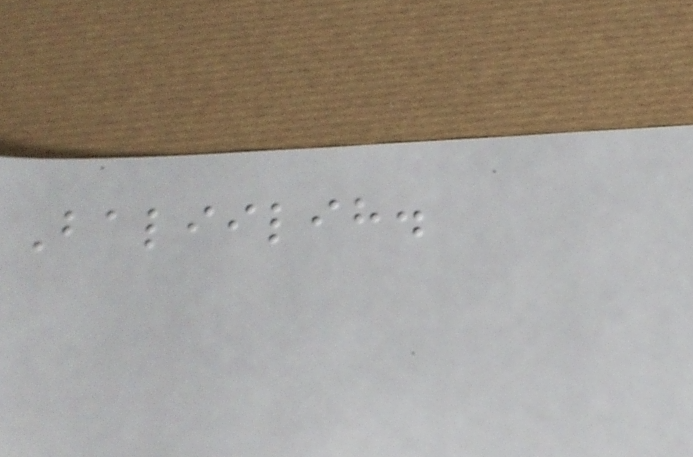Baliilih.
